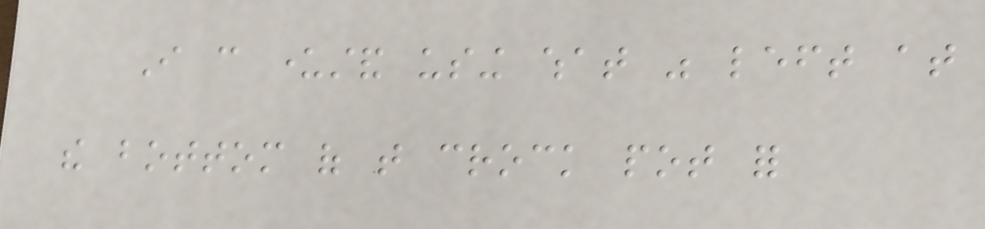I can understand using what was left at
the bottom of that crock pot for
